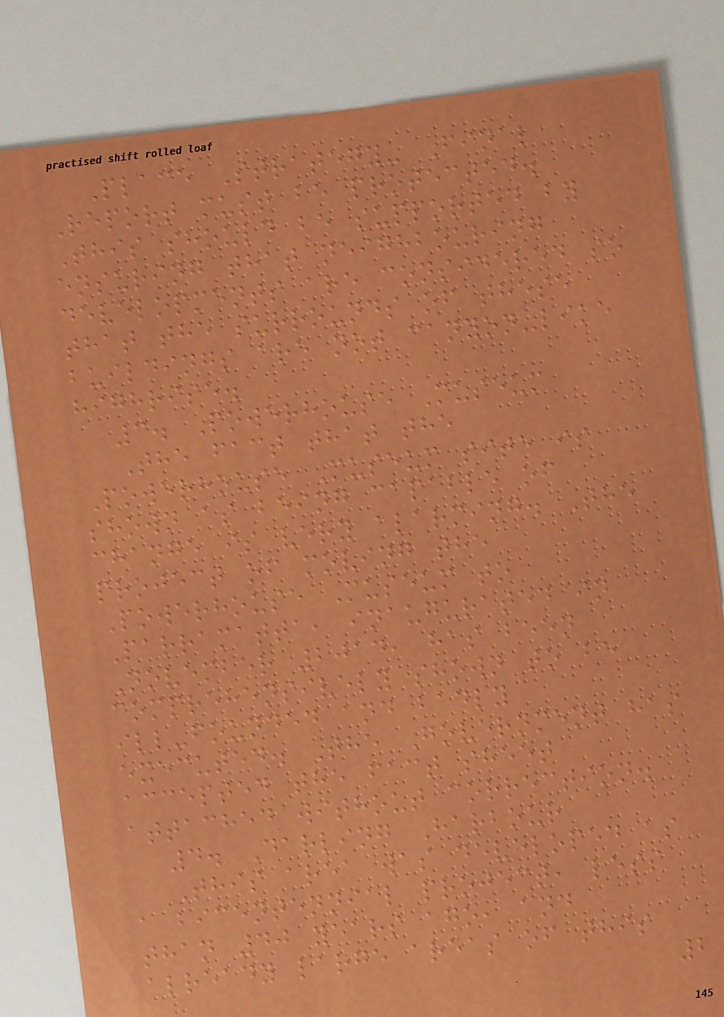Place Strategy- Final
Report must be protected.
This should be supported by
ensuring that neighbouring
developments are considered so
that the surrounds of these
buildings are not canyon-like
highrise.
3. Powerhouse Museum
The fact that the
Powerhouse Museum site is
shown as being capable of
change is very alarming. The
project of moving the
Powerhouse Museum to
Parramatta, inaugurated in
November 2014, has been
comprehensively shown to be
ill-founded and badly
executed. The Government has
accepted the fact sheet
attached without correction.
4. Darling Harbour
This area was developed as
a bicentennial project, less
than 40 years ago, and
already large areas of this
2
